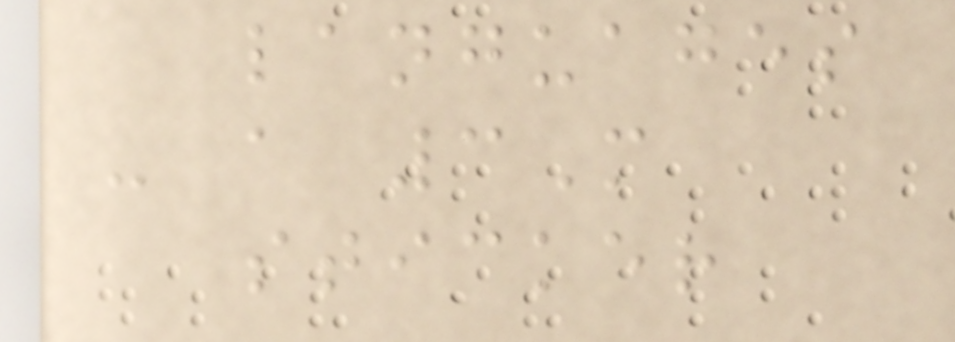languages
- a 3M
sticker
